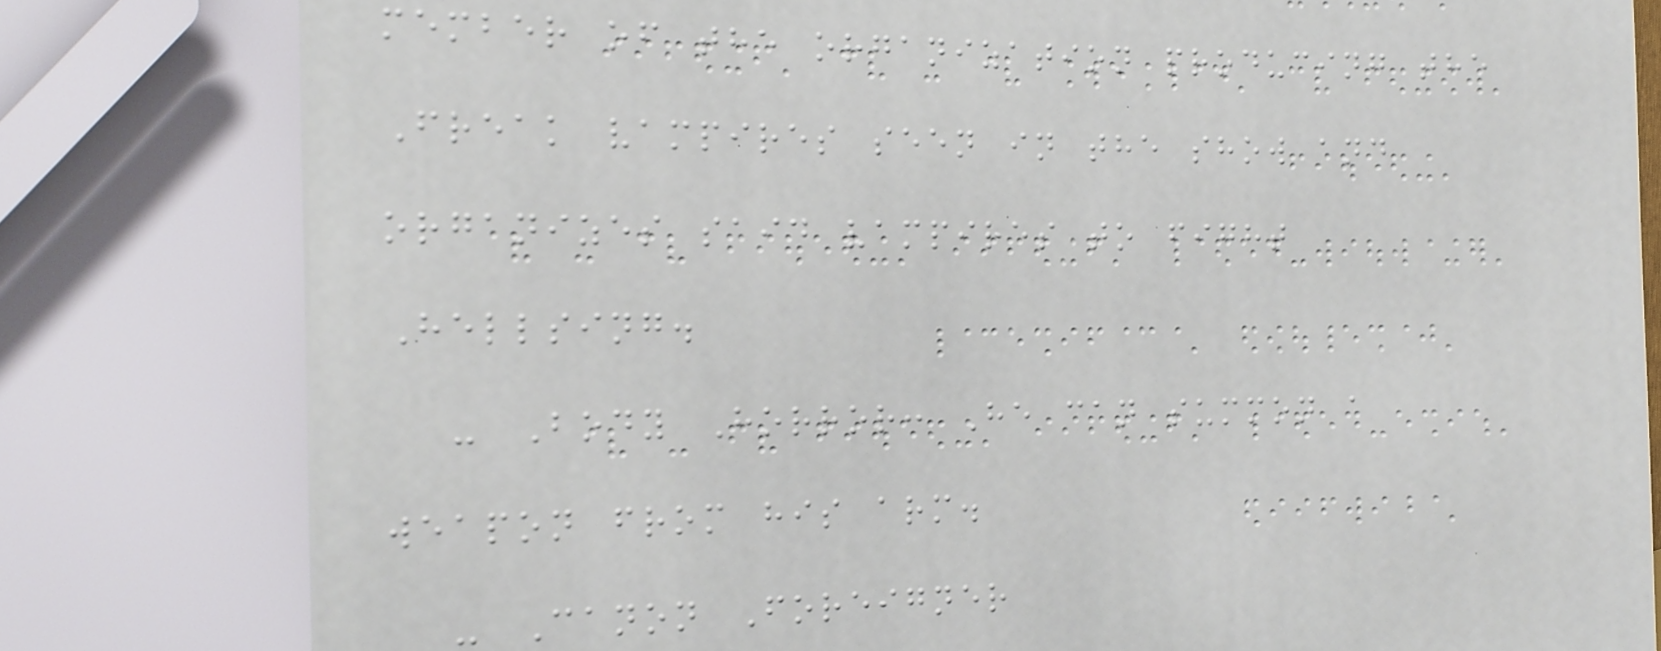member of the organization producing the
Freak vampires seen in the show and
organizes said vampires to fight
Hellsing.
- Body Horror: He can summon a
weapon from his arm.
- Canon Foreigner
